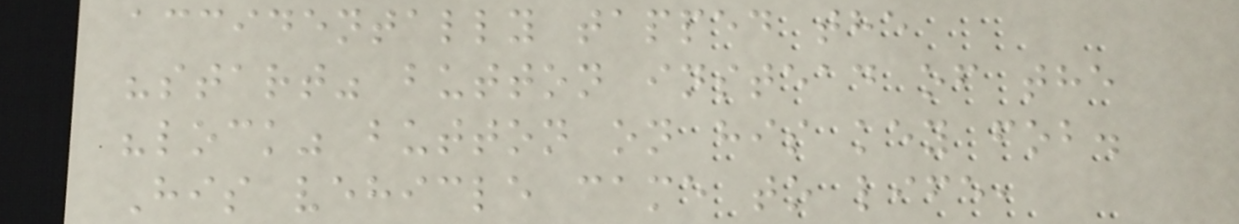accidentally tapped the
"start" button instead of the
"lock" button on his key fob.
His vehicle came to life,
